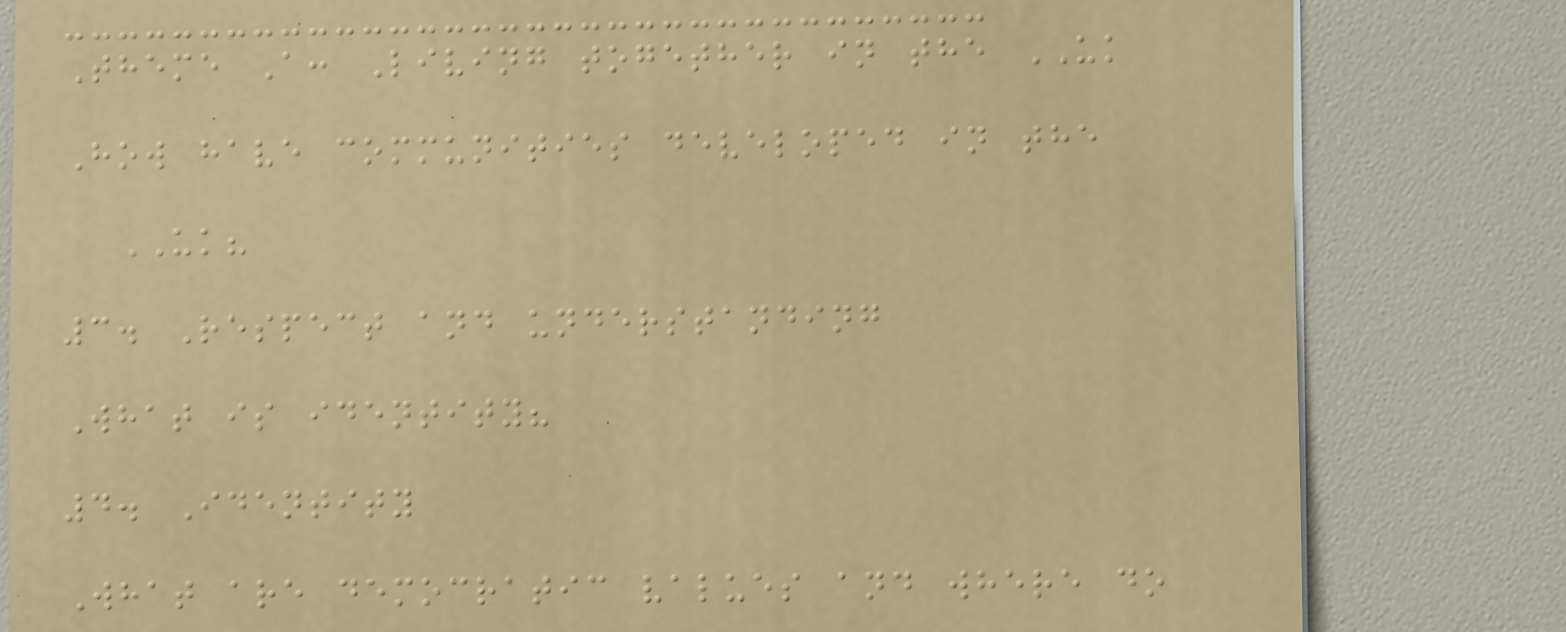Theme A: Living together in the UK
How have communities developed in the
UK?
3. Respect and understanding
What is identity?
4. Identity
What are democratic values and where do
